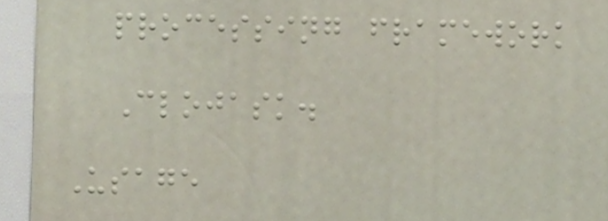processing framework
Clojask.
Usage
